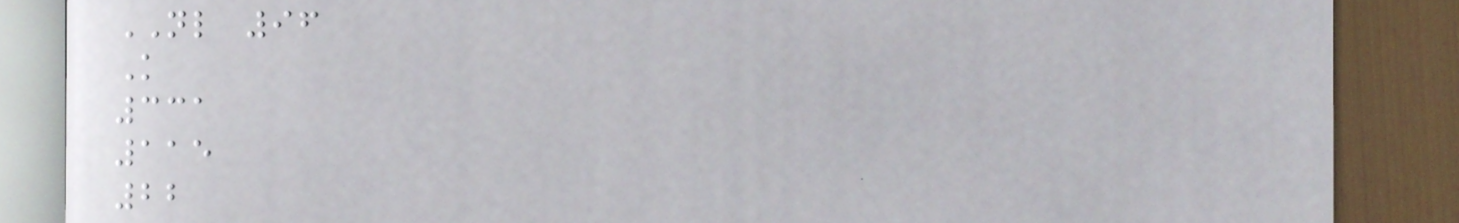NL 96
K
331
115
22
